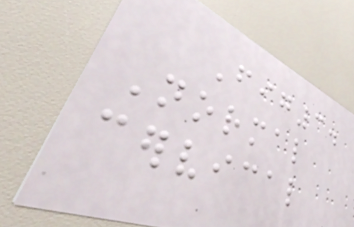Fig3.
Normal
cervical
